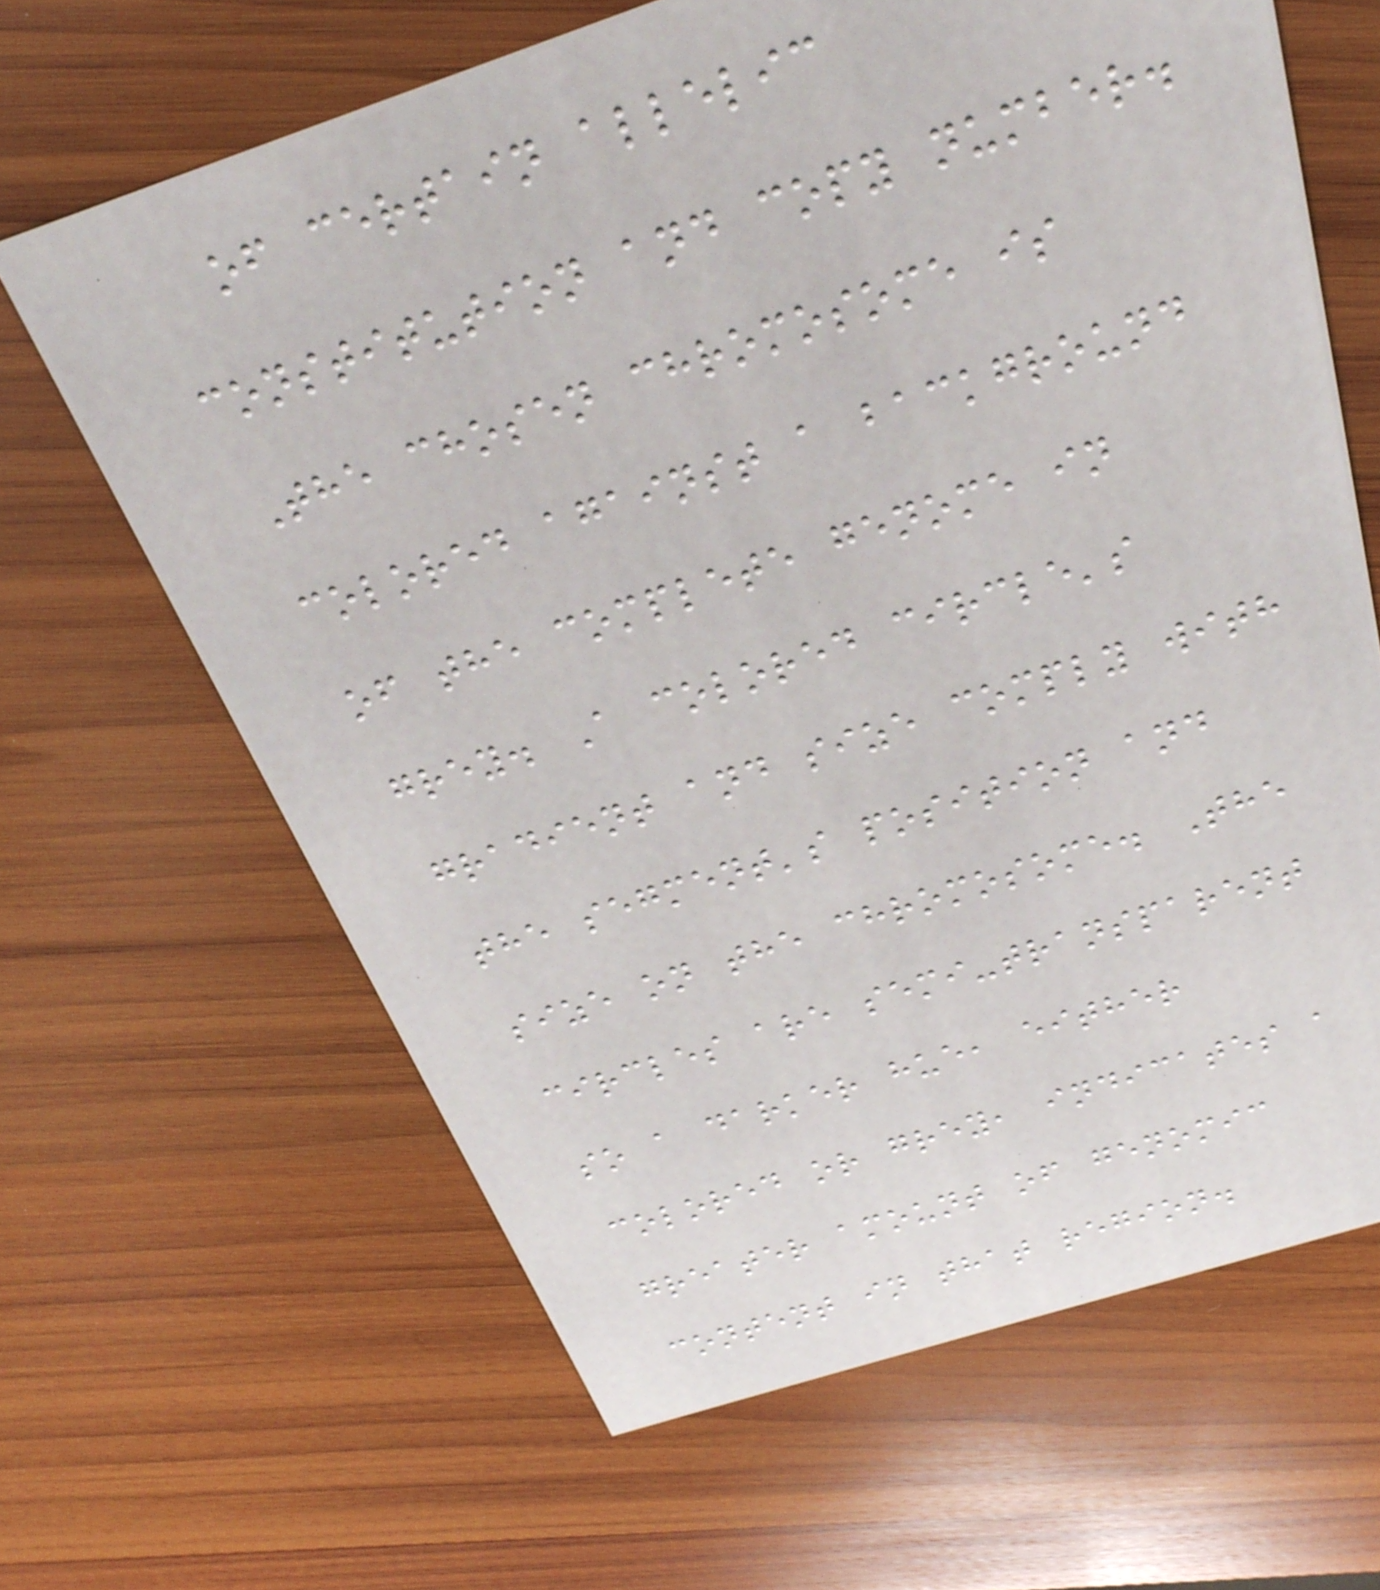of certain allelic
constitution and copy number.
The chosen chromosome is
colored against a background
of the complete genome in
grey. A colored circle's
gradient and size comply with
the segment's position and
size on the chromosome. The
circles are semi-transparent
so a darker hue, either
colored or grey, indicates a
greater amount of genomic
content in that region.
